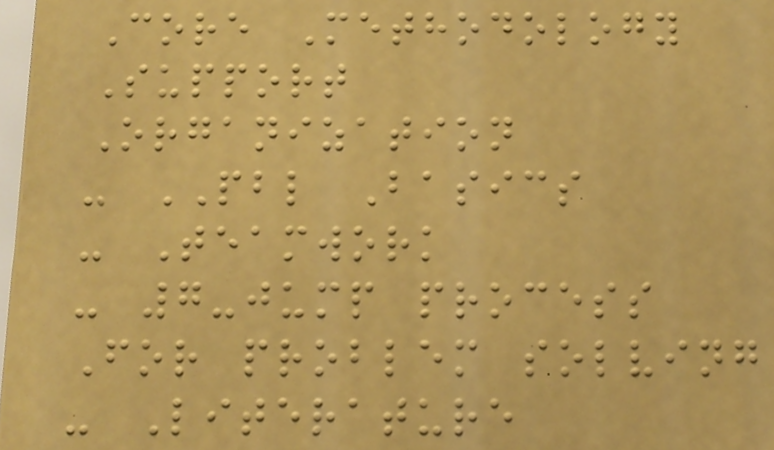Core Methodology
Support
Organization
- PBL Basics
- Teamwork
- 7-jump process
For problem solving
- Literature
